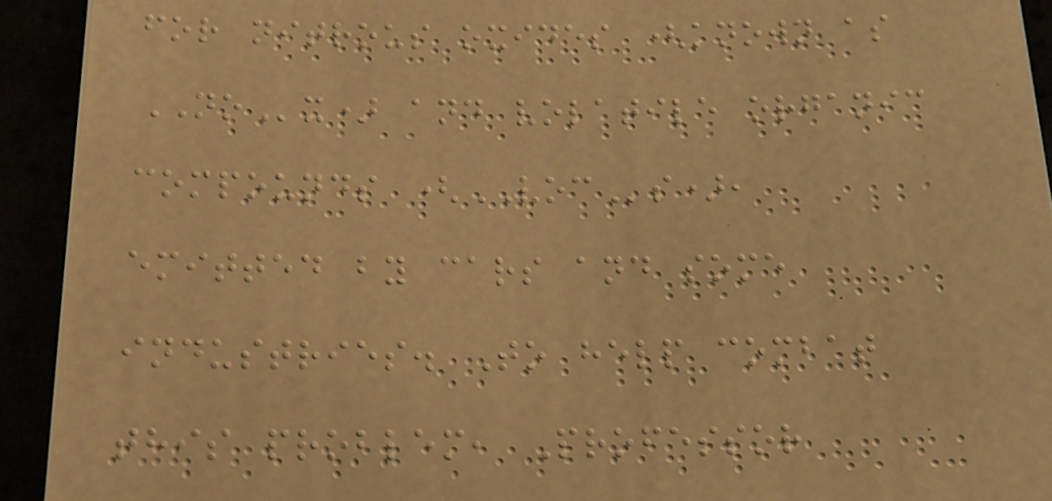for nitrous oxides (known as
NOx) and volatile organic
compounds (VOCs),
emitted by cars and some
industries. To help combat
this problem, Professor
